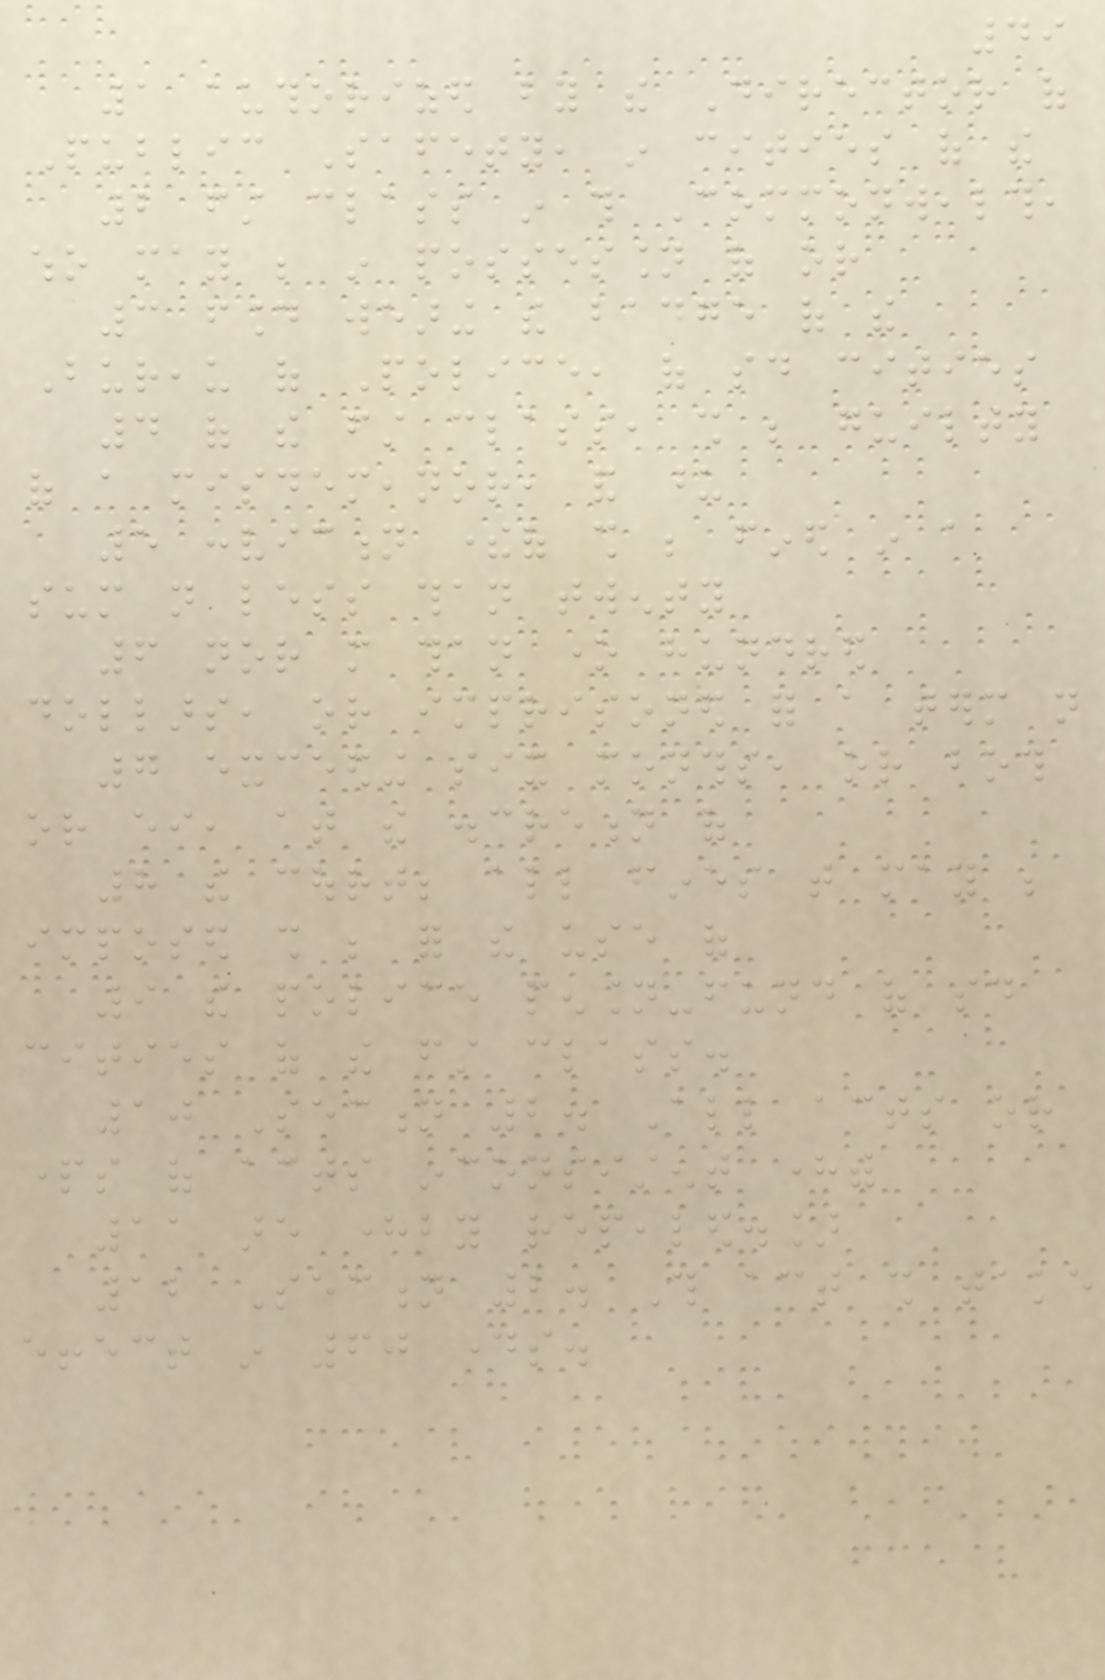49
1 authorized by the Director of
Public Safety, in cities of the
2 first class in this Commonwealth,
who may be in possession of or
3 found wearing the badge of the
Bureau of Police, of said cities
4 of the first class, shall be guilty
of a misdemeanor, and upon
5 conviction thereof shall be fined in a
sum not less than twenty
6 nor more than one hundred
dollars, or imprisoned for a term not
7 exceeding six months, or both
or either, at the discretion of
8 the court; all fines that may be
imposed shall be for the use of
9 the police pension-fund of said
cities of the first class.
10 Section 2. All acts or
parts of acts inconsistent herewith
11 are hereby repealed.]
12 Section 2. This act shall take
effect in 60 days.
